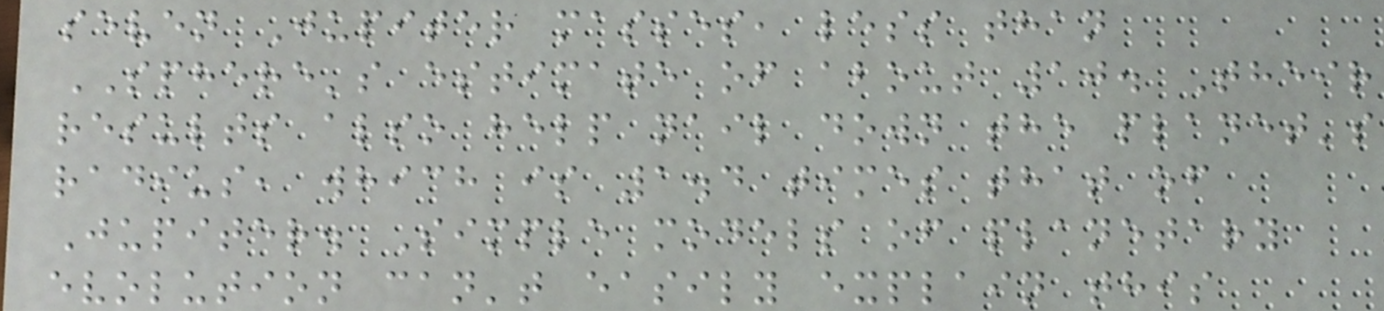seven Jupiter masses, less than
SPHERE's estimate of about 10. Their
results also help nail down the planet's
radius, which is 1.4 times that of
Jupiter. Simple models of planetary
evolution can't easily explain this
